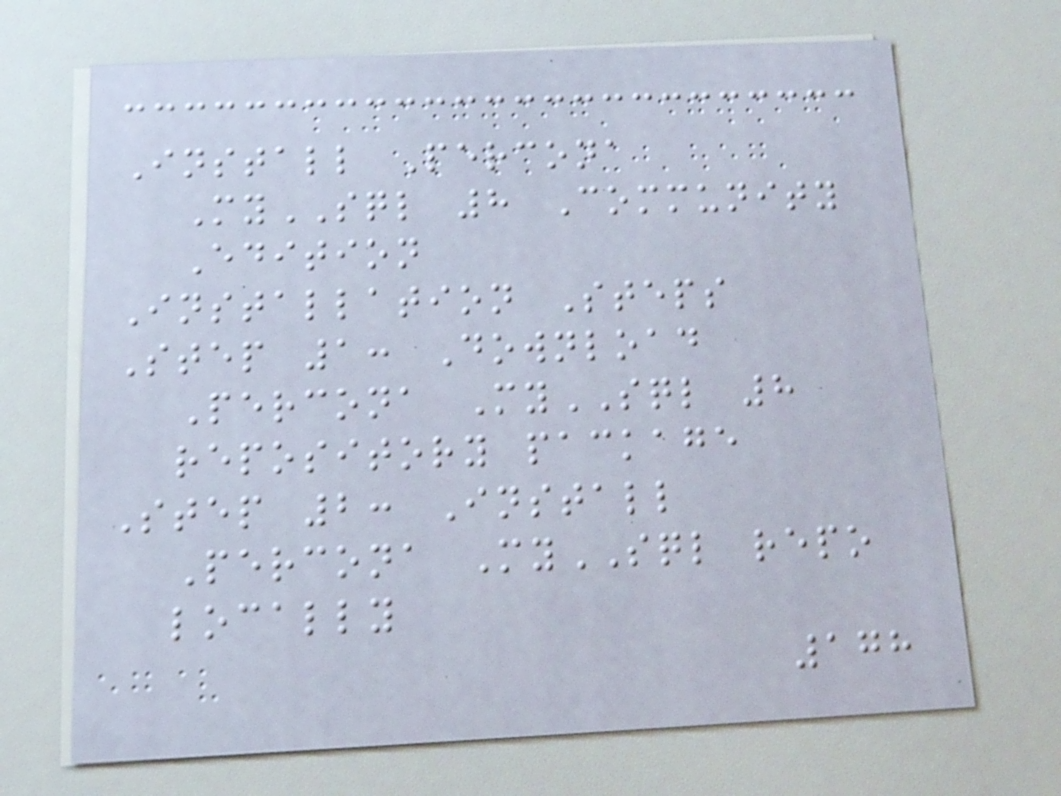Install Percona
MySQL 8 Community
Edition
Installation Steps
Step 1: Download
Percona MySQL 8
repository package
Step 2: Install
Percona MySQL repo
locally
178
